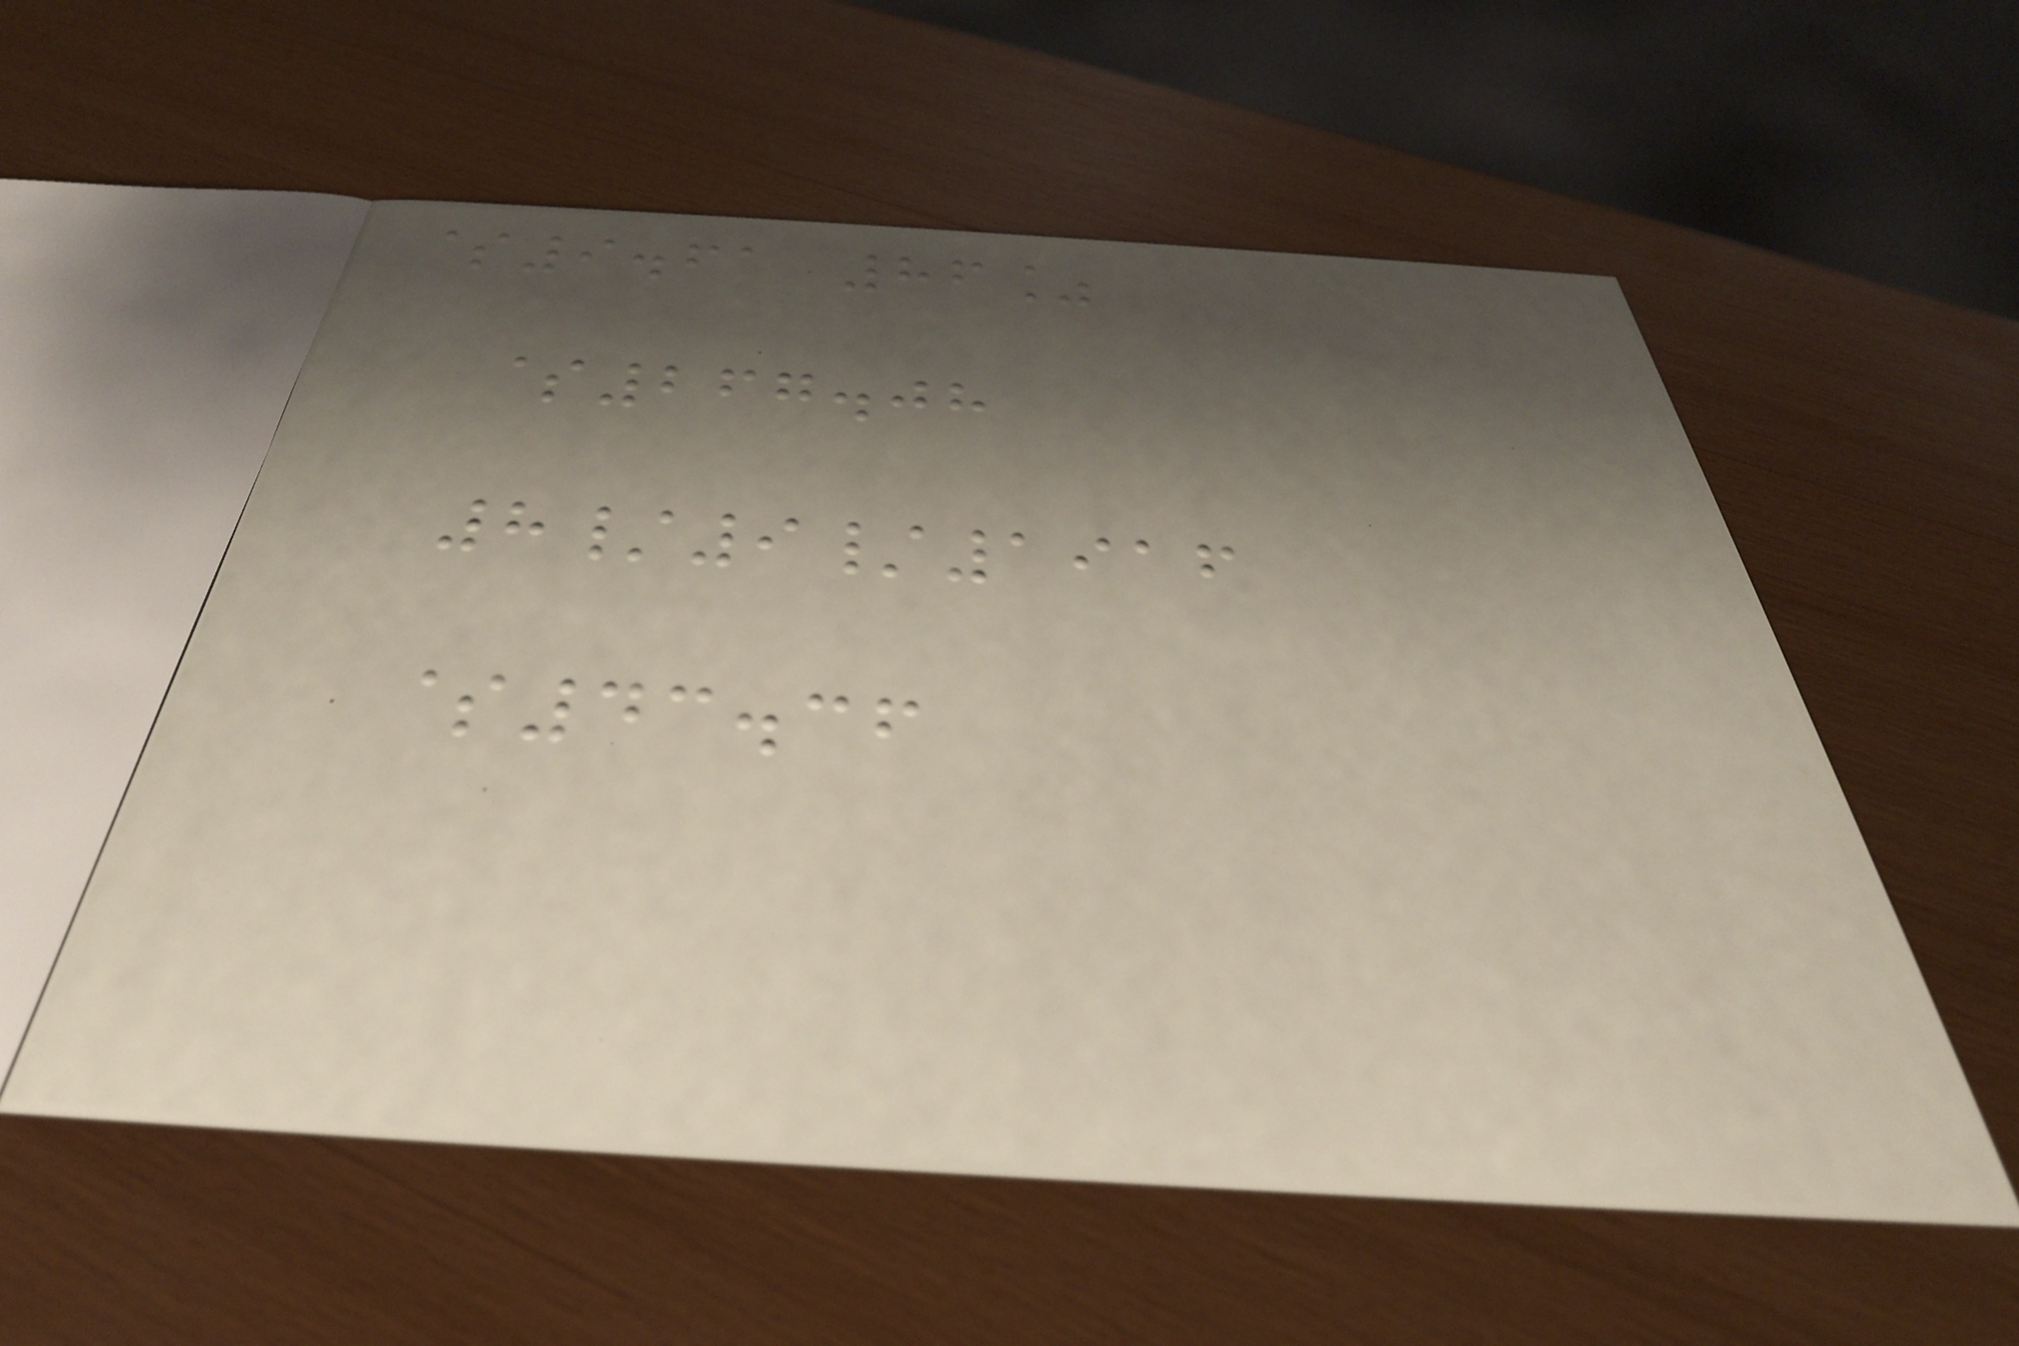$9.61 86%
$267.08
8/9/1916
$43.36
